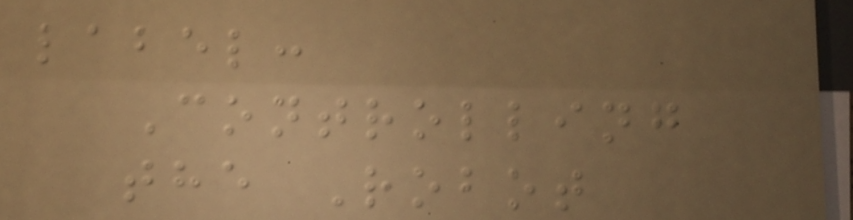label:
Controlling
the Robot
